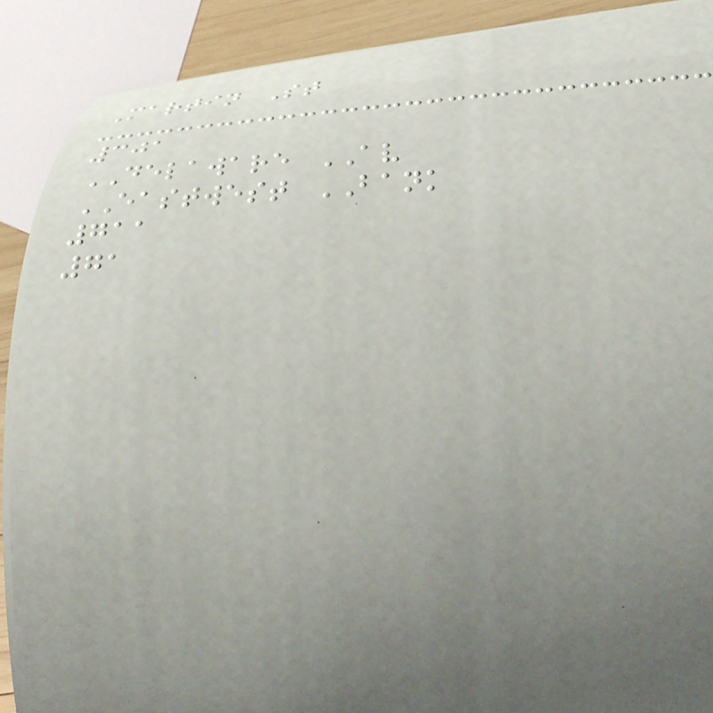Martin St
301
DELAWARE AV
EASTWEST BANK
711
71
